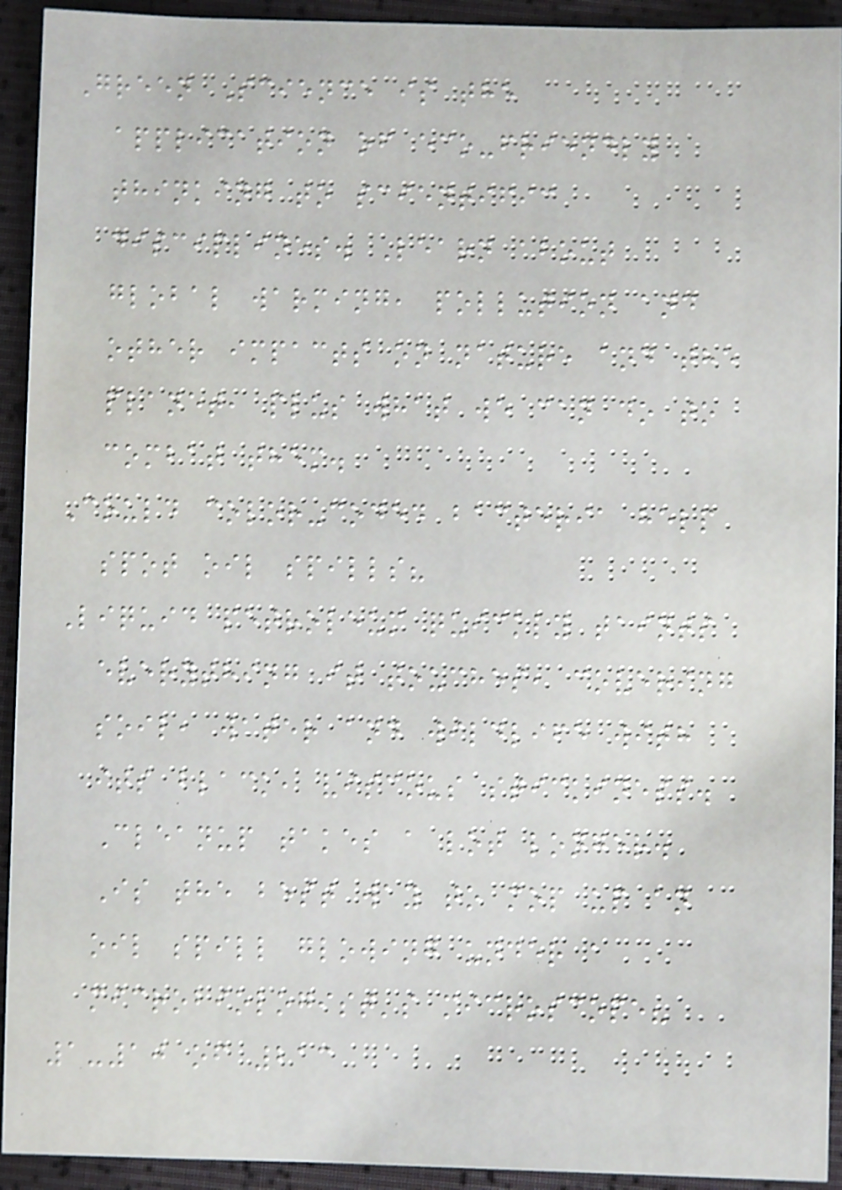Green Science is the
application of eco-friendly
thinking to scientific
disciplines. Learn about
global warming, pollution and
other impacts on nature and the
planet, plus what we can do to
combat them.
Could color-coded bacteria help
spot oil spills?
Liquid petroleum quickly taints
everything it touches, covering
soil, water and wildlife with
its black, viscous stickiness.
Cleanup takes a lot longer.
Is the best way to mop up an
oil spill glowing under a
microbiologist's microscope?
1-10 of 213
